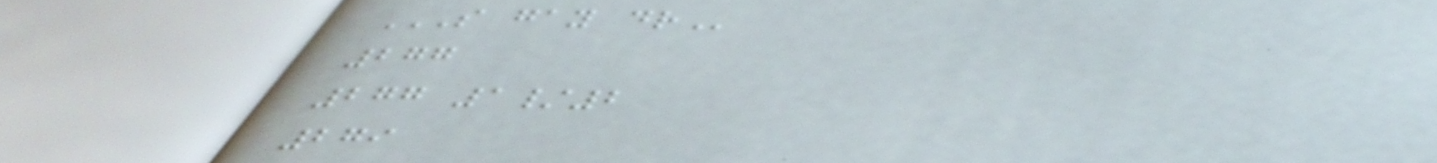S GAY DR
277
277 1/2
279
